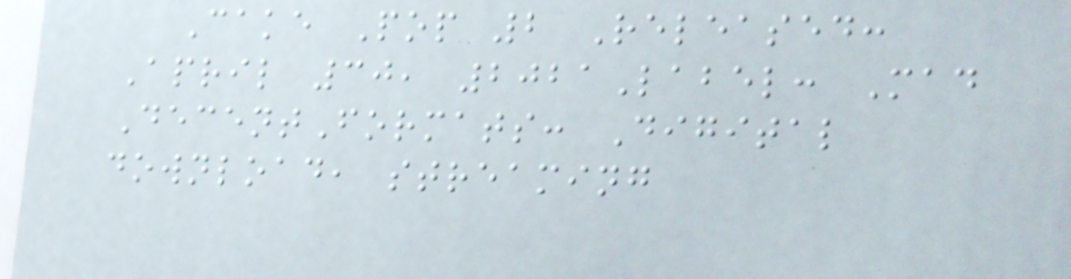Cake Pop 2 Released:
April 30, 2021Label: Mad
DecentFormats: Digital
download, streaming
